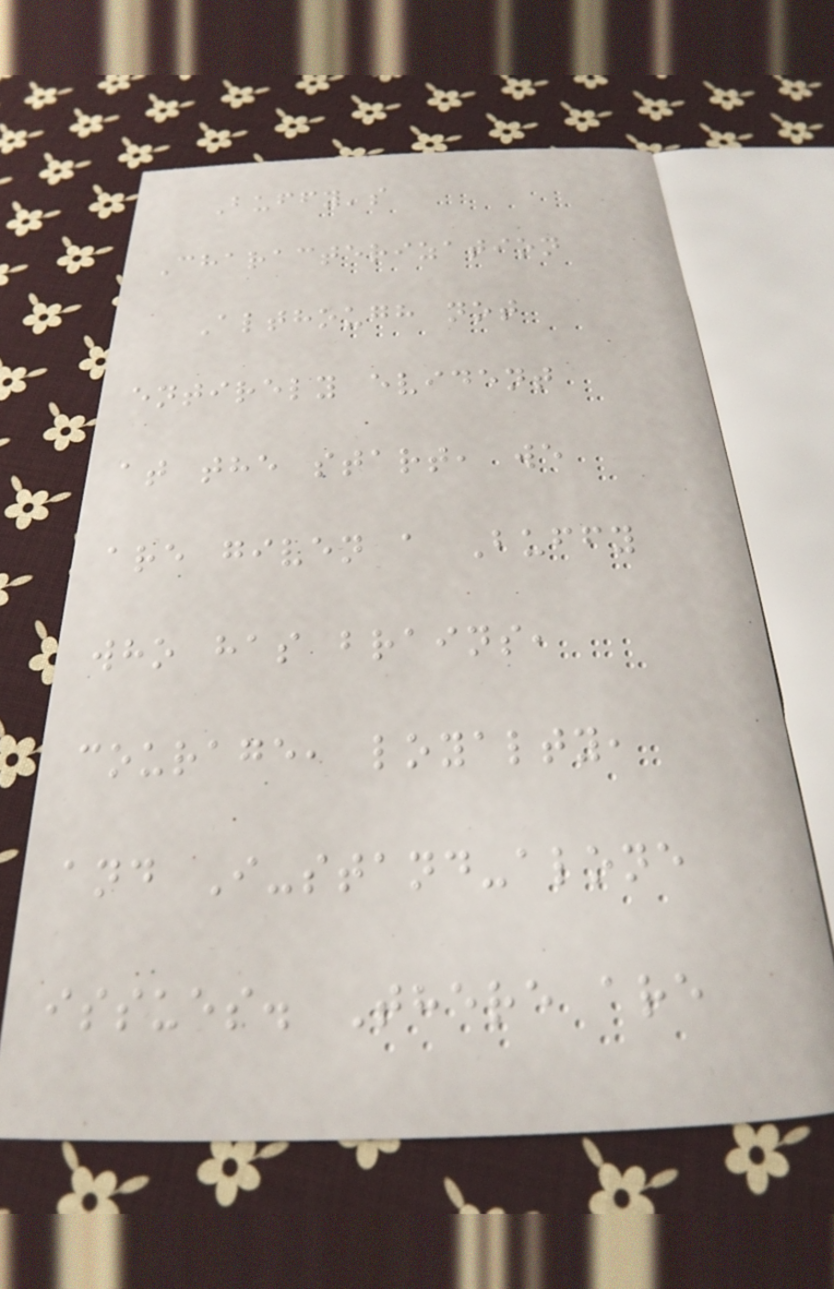Buffy's
Characterization
Although not
entirely evident
at the start, we
are given a Buffy
who has brains,
courage, loyalty,
and I-stand-alone
issues. There are
